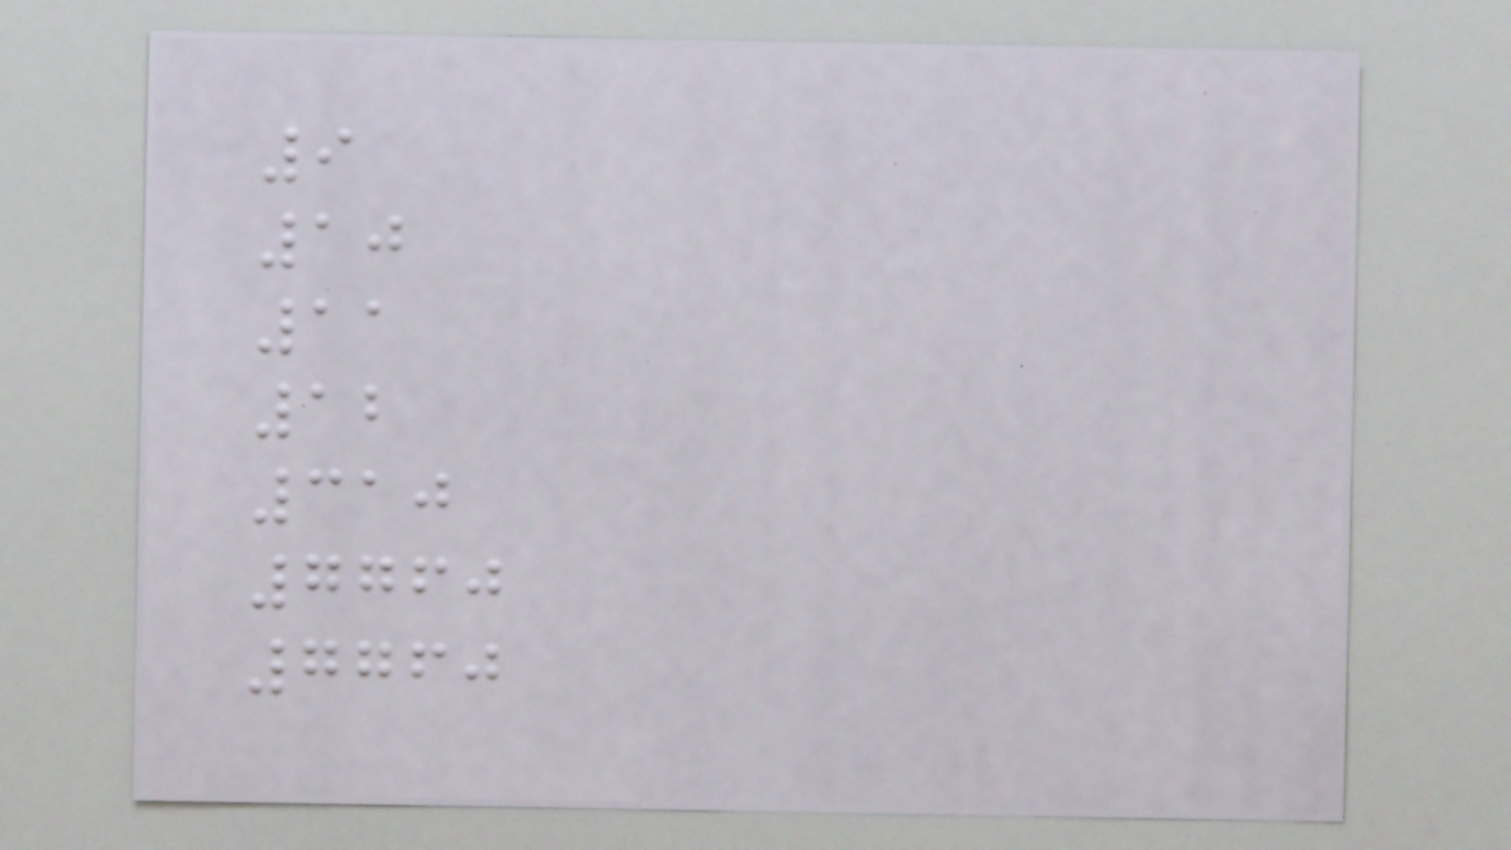9
10
11
12
310
7760
7760
